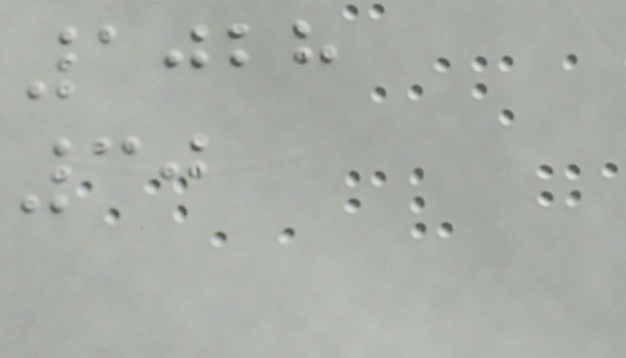1028
30
